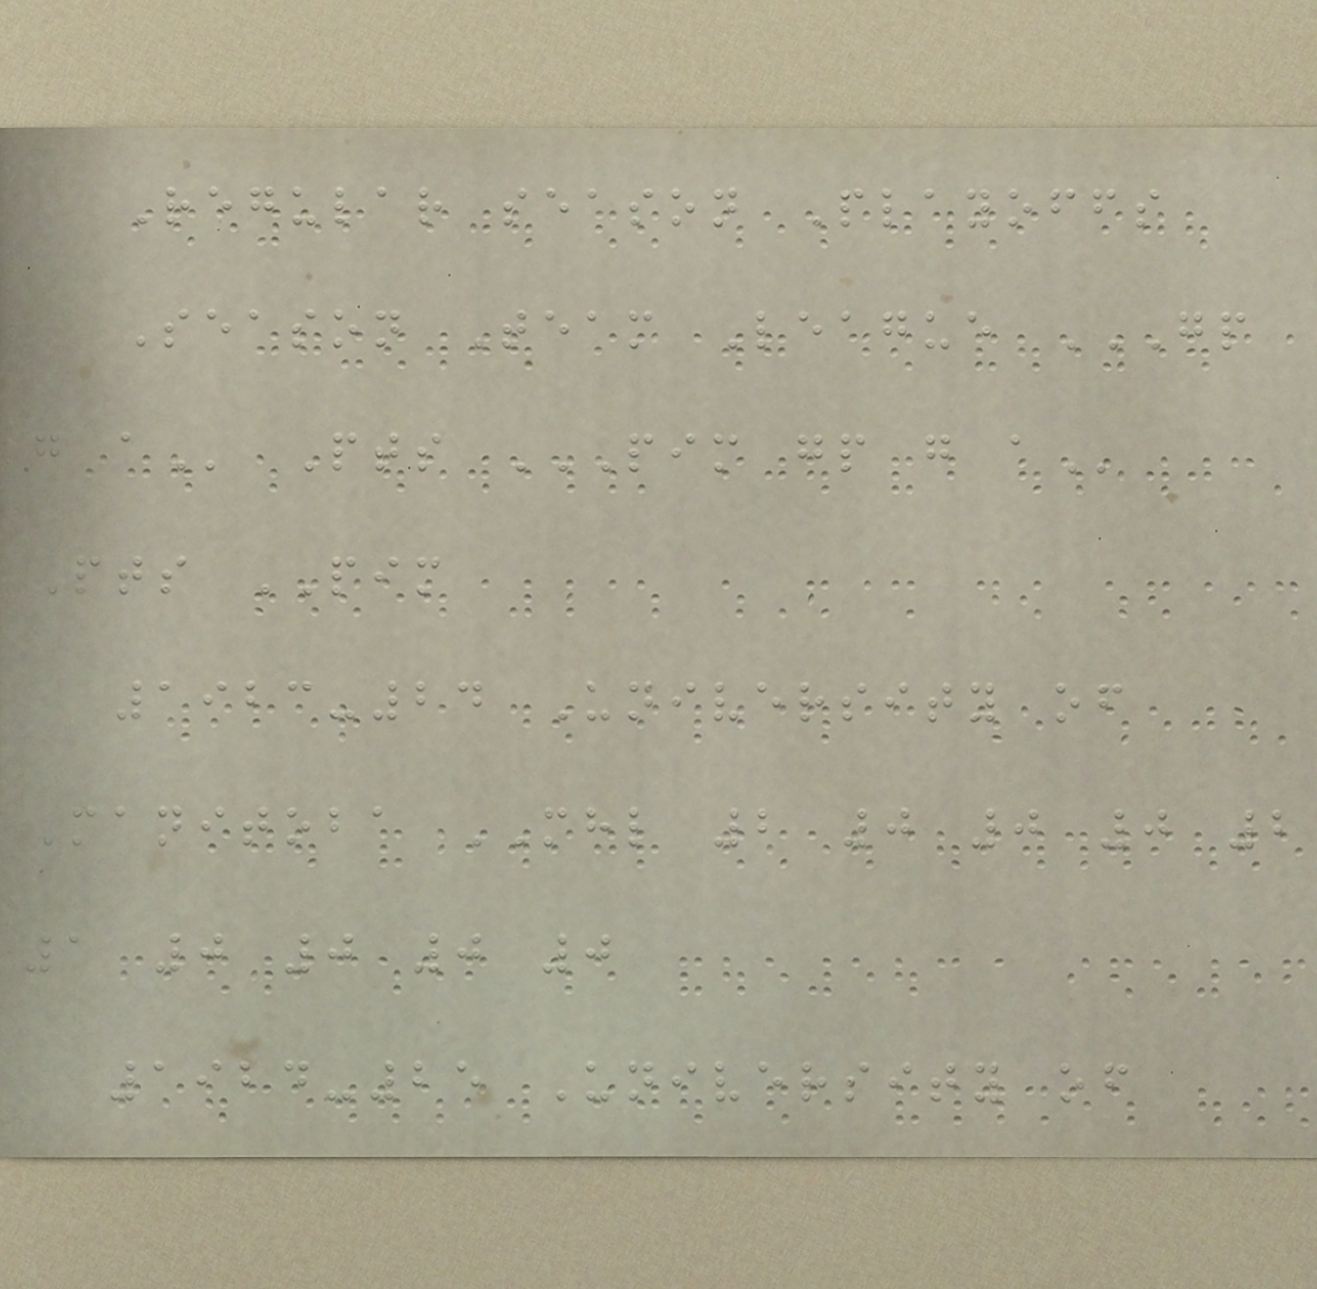Regular season Playoffs
Season Team League GP
G A Pts PIM GP G A
Pts PIM
1923-24 University of
Manitoba MHL 2 0 0 0 2
1 0 0 0 0
1924-25 University of
